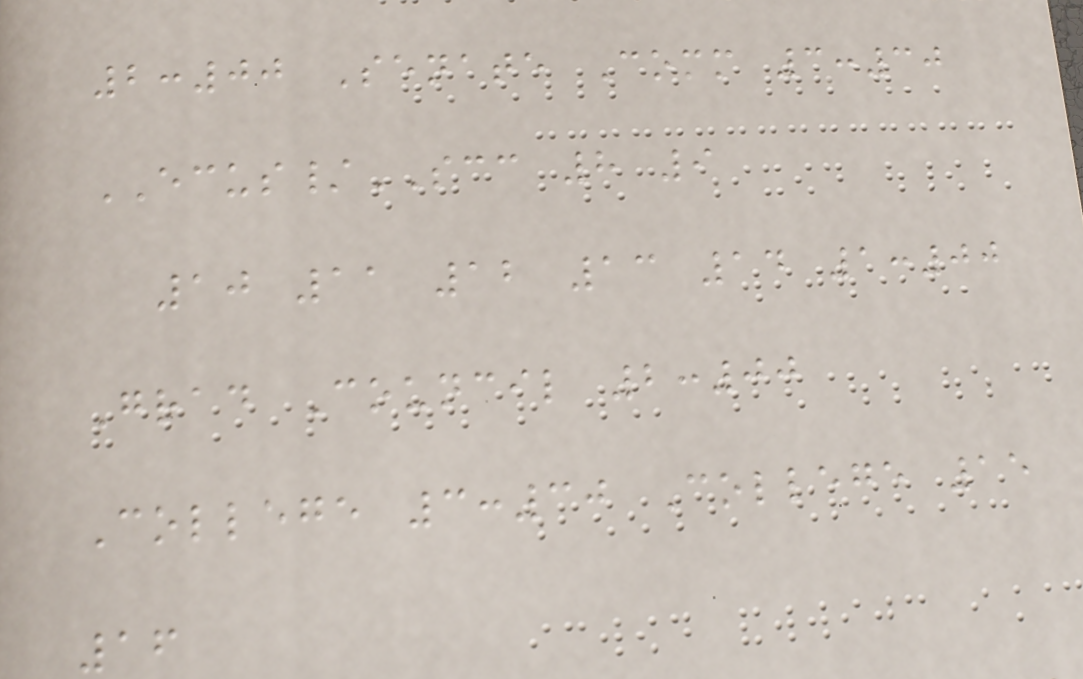2:00 Senate Comm 3:30
ECUS/SCC 8 9
10 11 12 13 14 1:00
Grad Council 2:00
College 3:30 College 15
16
